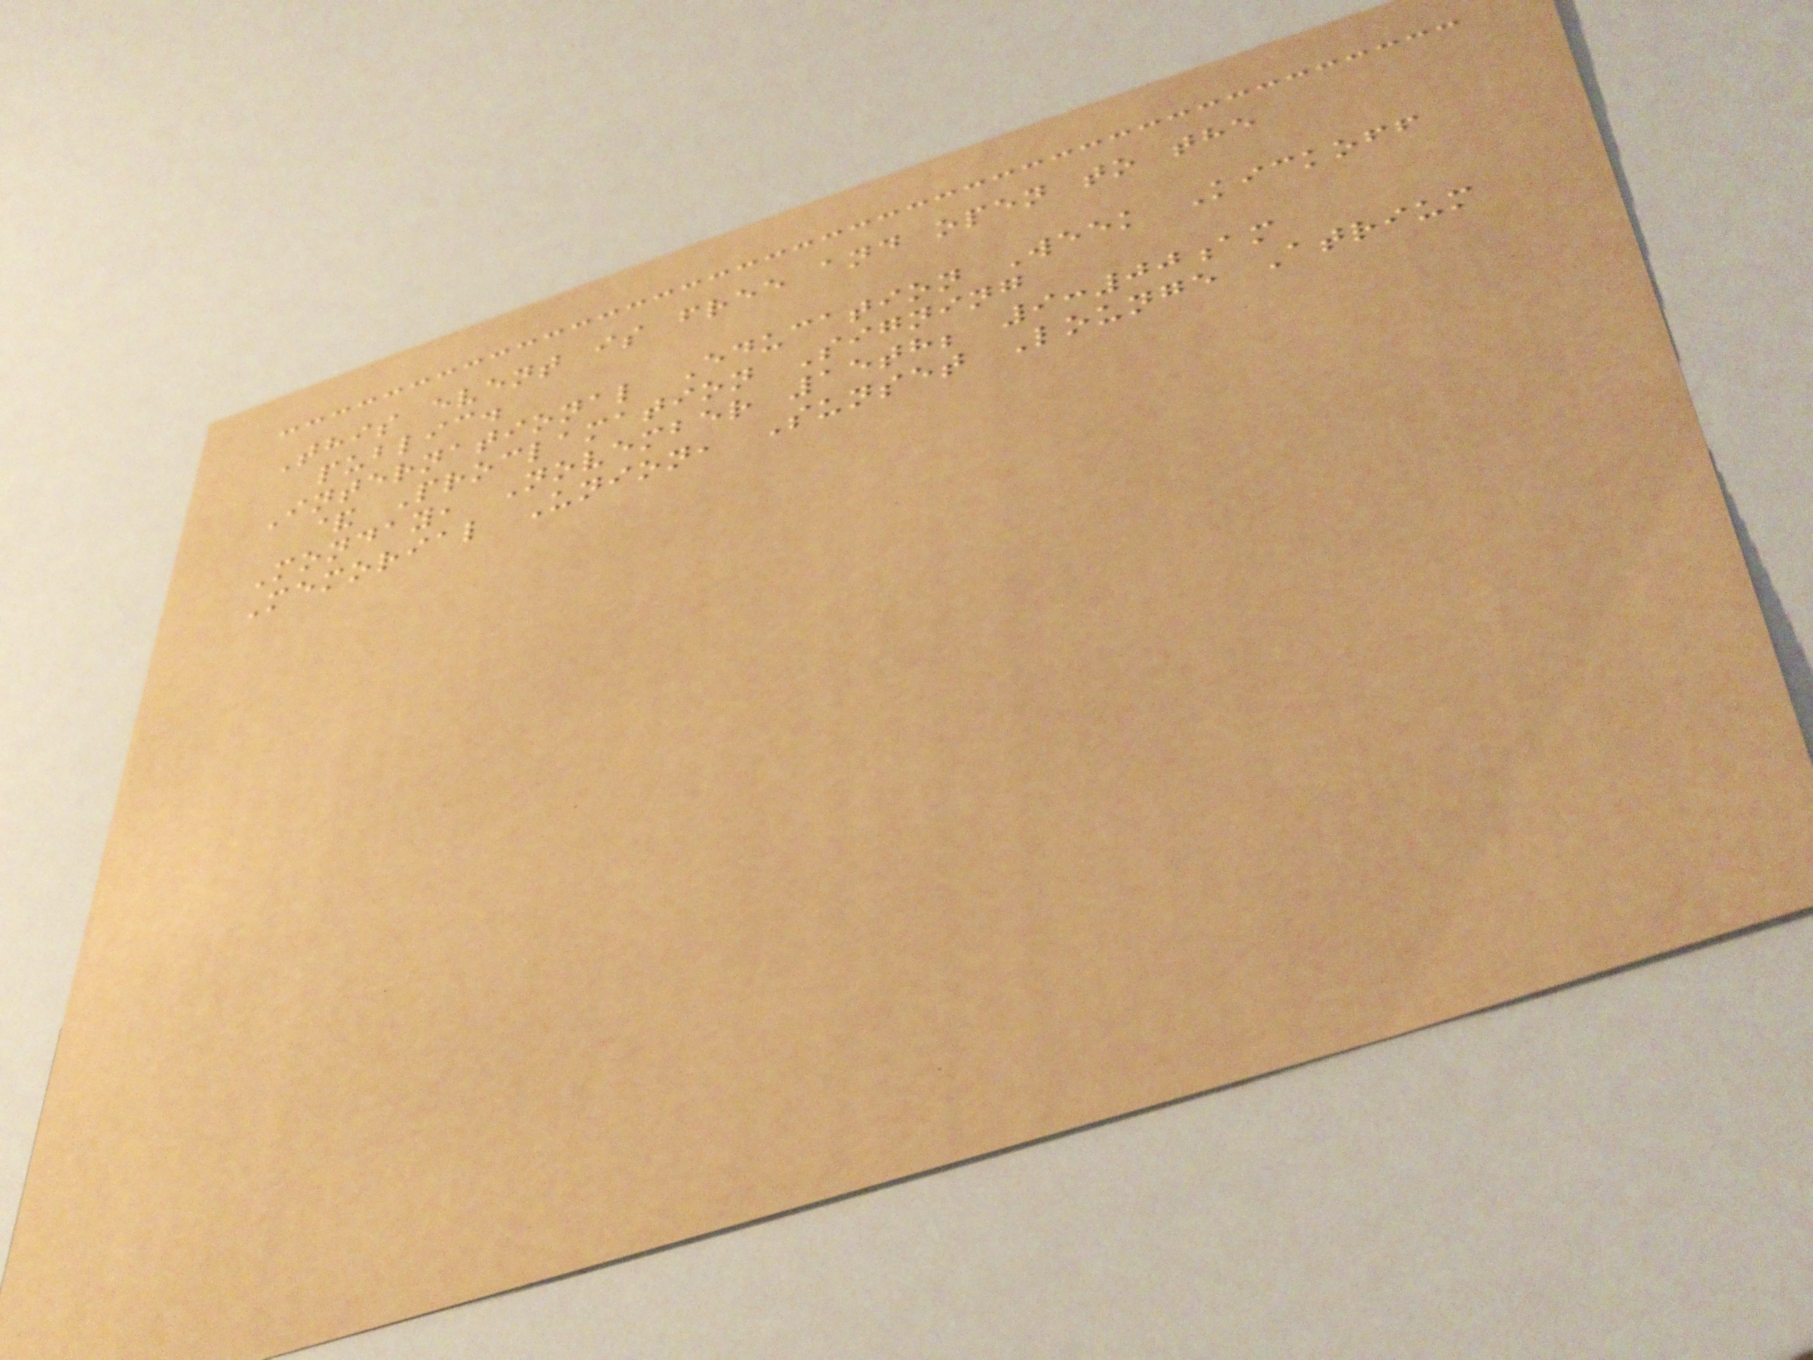This event is free and open to the
public.
International Education Week Kickoff
& Proclamation Signing
Monday, November 15th; 9:00am
Memorial Union, Sunset Lounge Atrium
